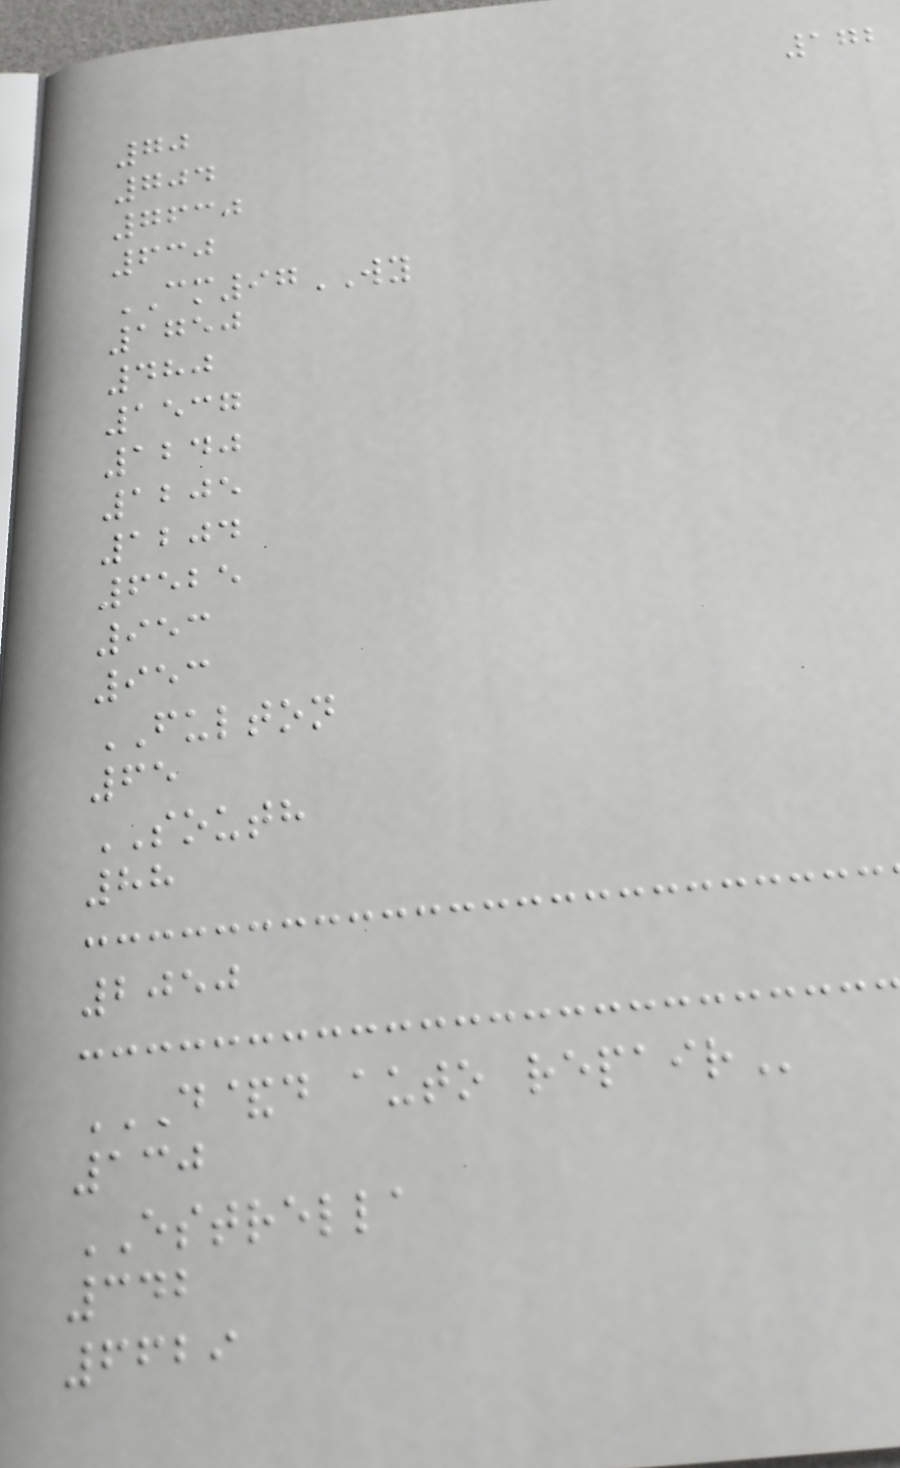172
70
704
7630
630
CM97WY
1750
480
1537
1240
1205
1204
6525
953
953
FULTON
65
SOUTH
88
2050
D&D AUTO REPAIR
130
ESTRELLA
342
6629
